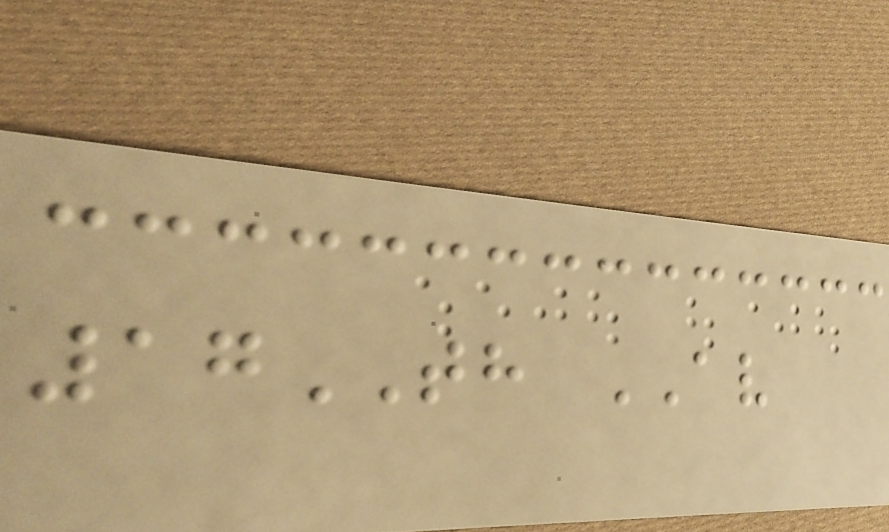17TH AV
